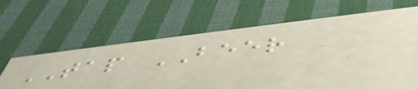TAP BEER
